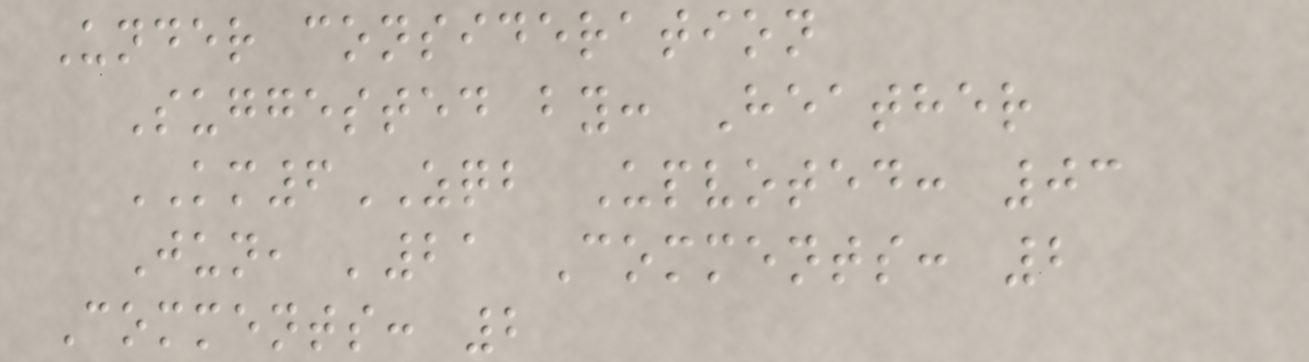Under consideration
Suggested by: Heather
KM6ZQB Upvoted: 03
Jun, '21 Comments: 2
Comments: 2
